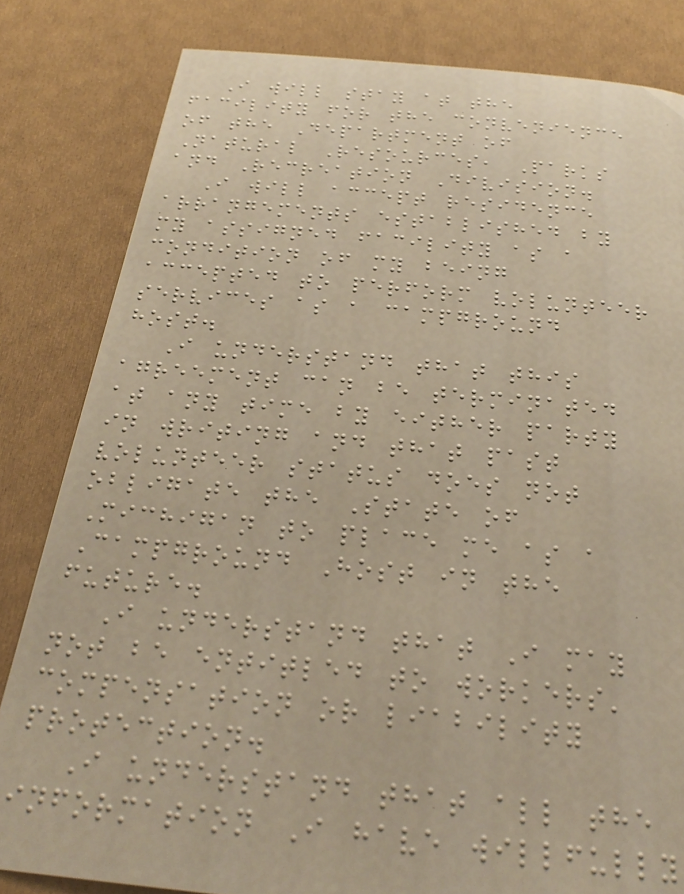I will stay at the
facility for the convenience
of the Department of
Natural Resources, Parks
and Recreation Division.
I will accept residence
arrangements established by
my assigned facility as a
condition of my being
accepted to perform volunteer
services as a campground
host.
I understand that this
agreement can be terminated
at any time by either party
in writing and that past
volunteer status does not
obligate the State of
Michigan to place me as a
Campground Host in the
future.
I understand that I may
not be entitled to workers'
compensation or liability
protection.
I understand that all the
information I have willfully
